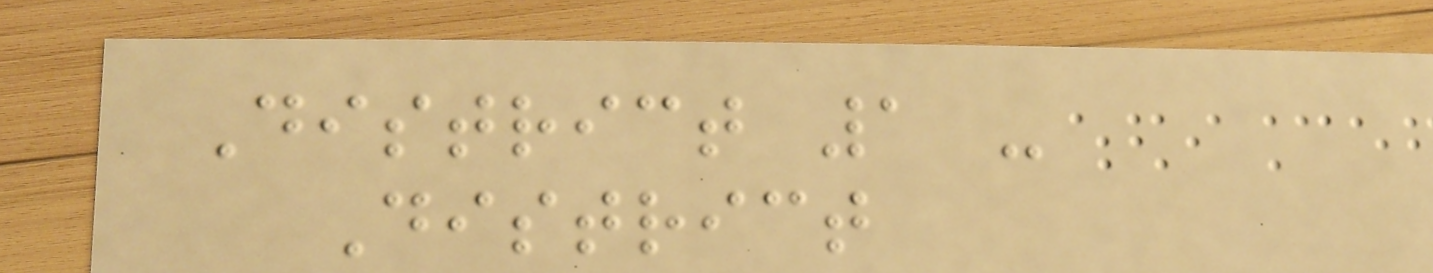District 1 -
District
